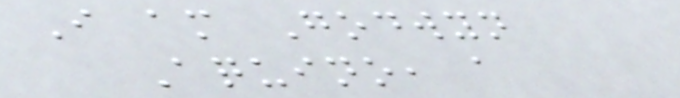I am Godwyn
Aquino, a
